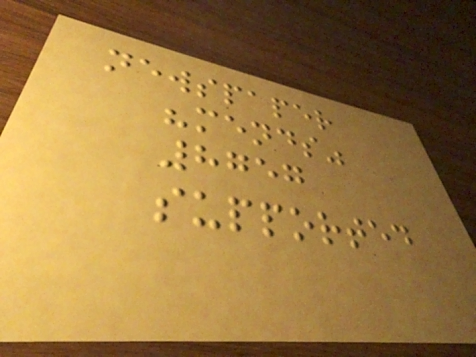newspaper
"mends"
8757
supported
